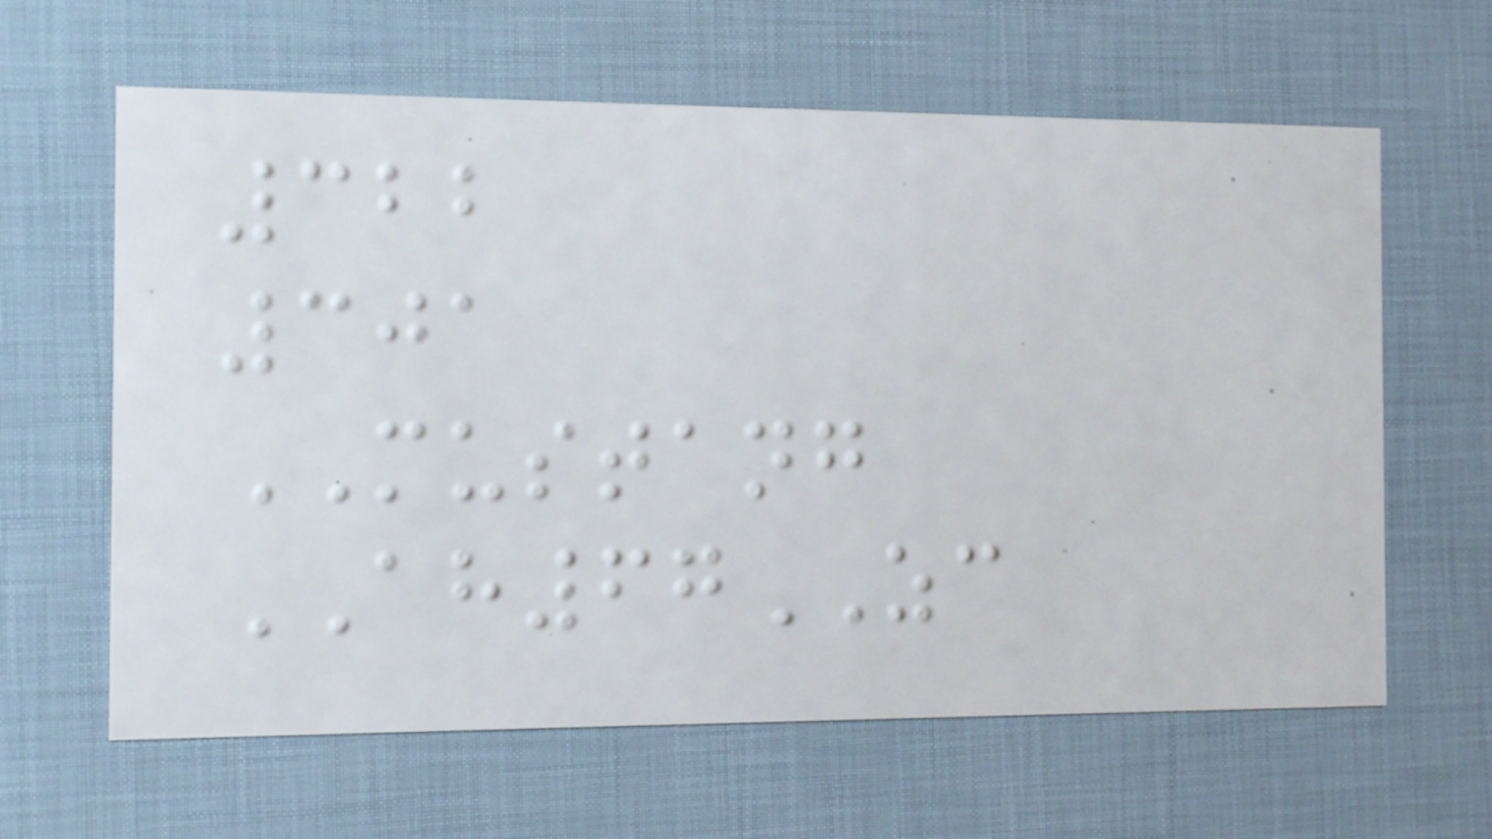322
301
MUSTANG
AH67ZC
